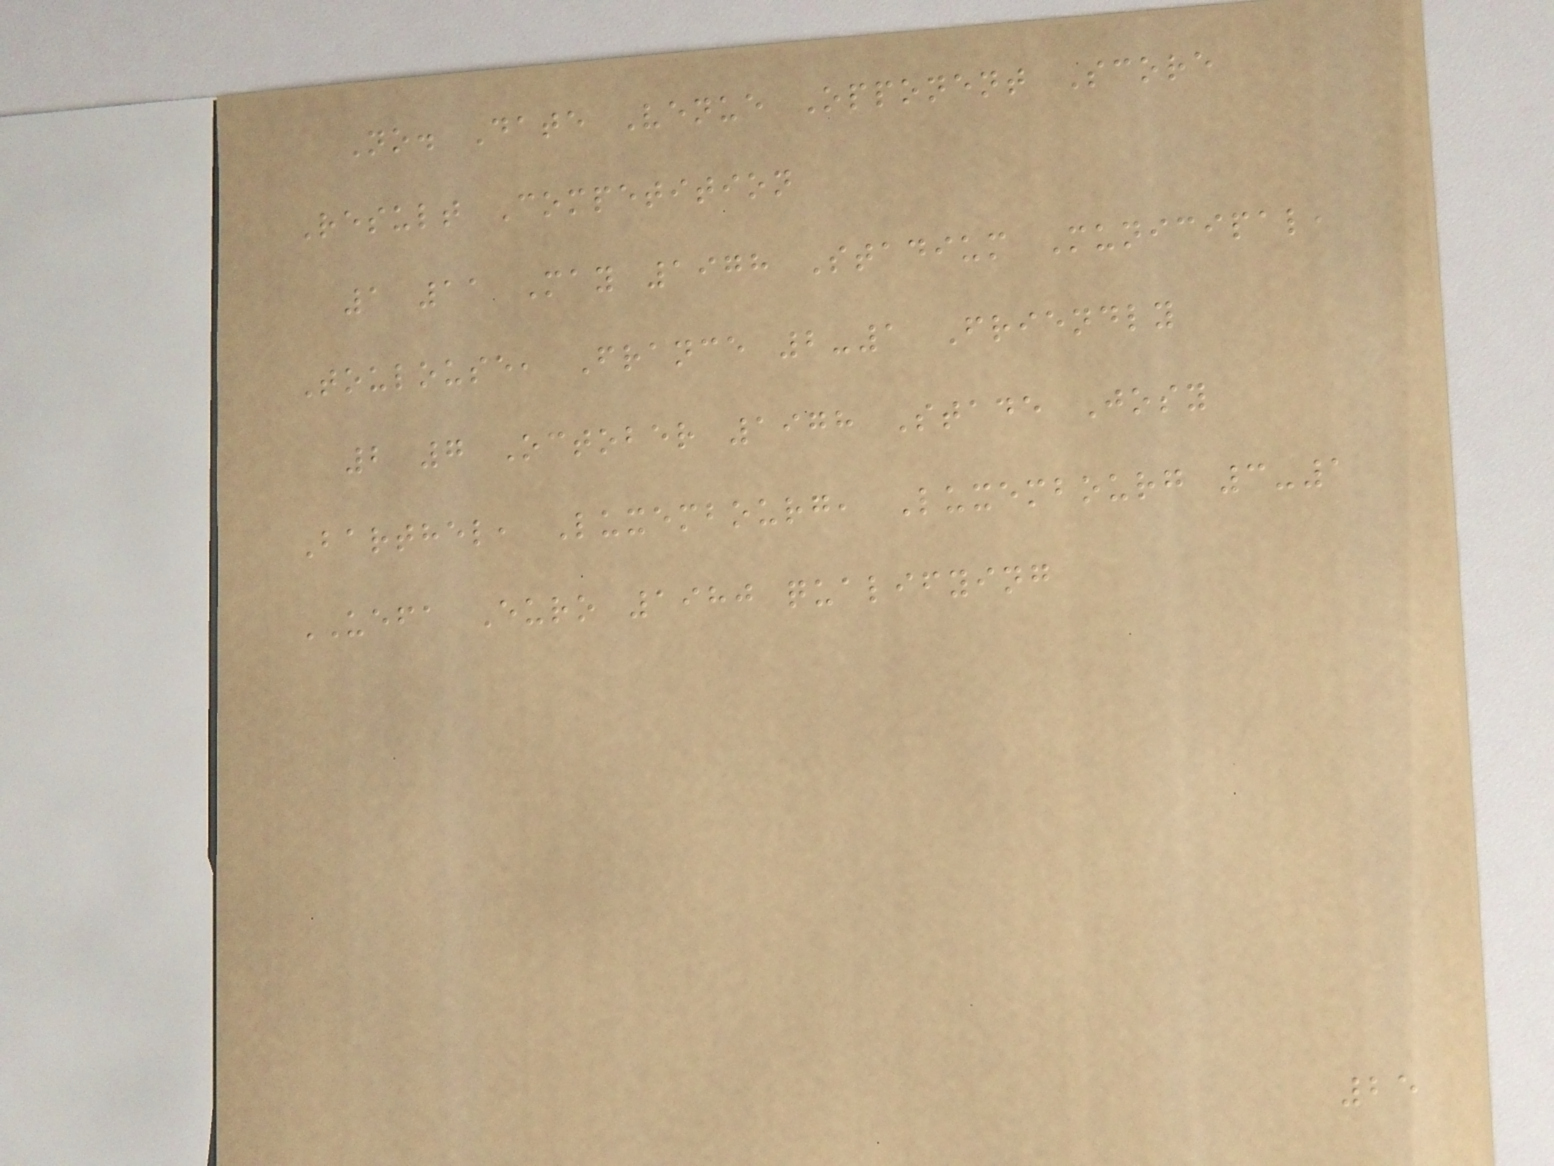No. Date Venue Opponent Score
Result Competition
1 11 May 1978 Stadium Municipal,
Toulouse, France 2-1 Friendly
2 7 October 1978 Stade Josy
Barthel, Luxembourg, Luxembourg 3-1
UEFA Euro 1980 qualifying
25
